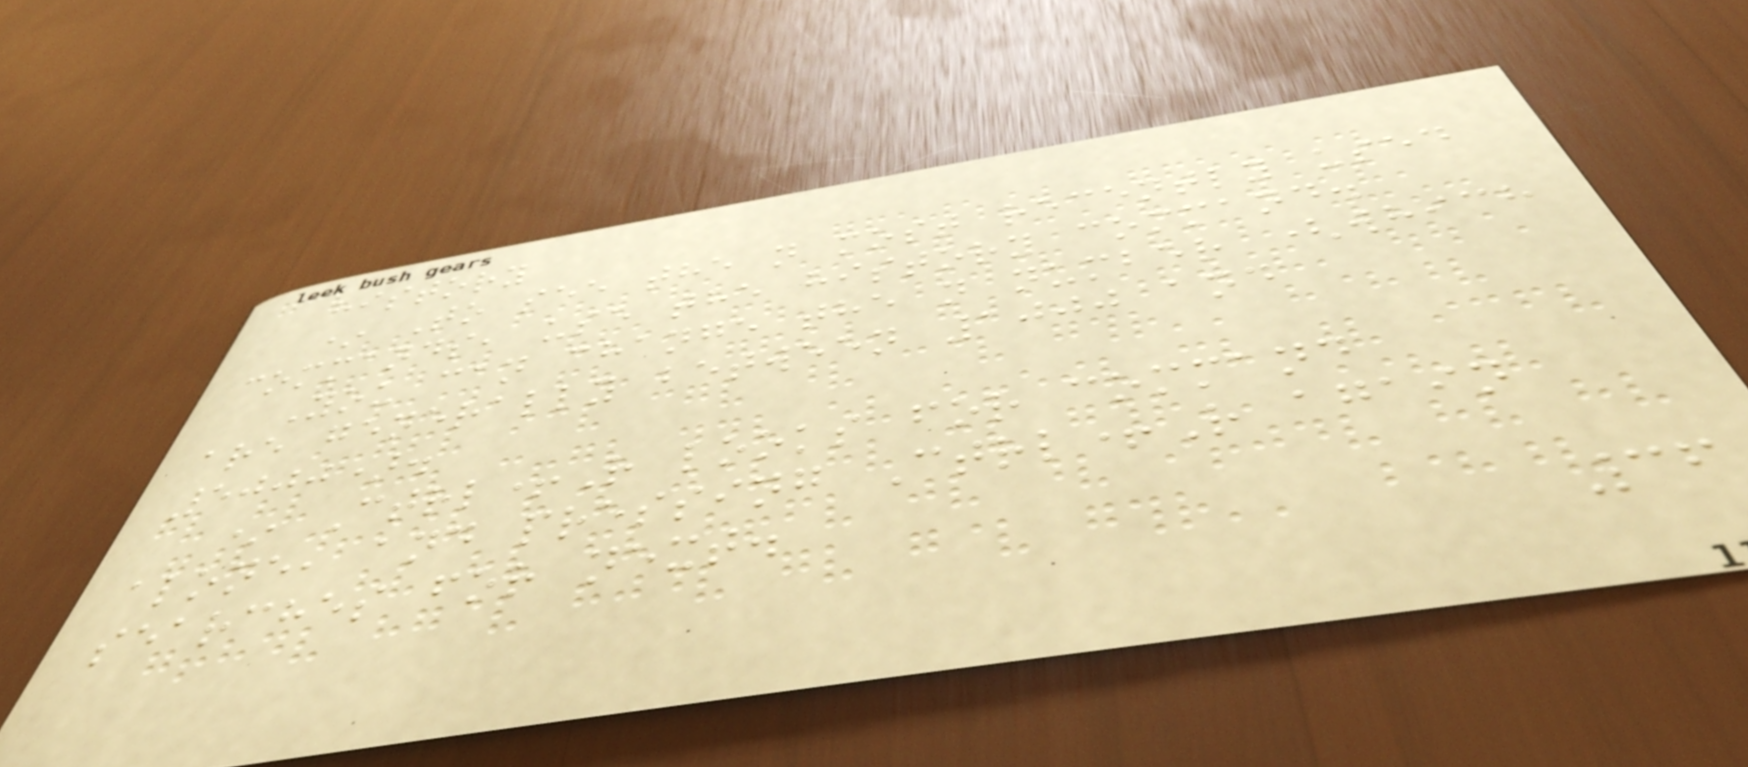history
* To see the n most recently used
commands, use the history command.
You can change the n number (which
are generally between 1000 and
5000).
* Ctrl+R looks for command
alone, and pressing Ctrl+R again
searches for next.
36
